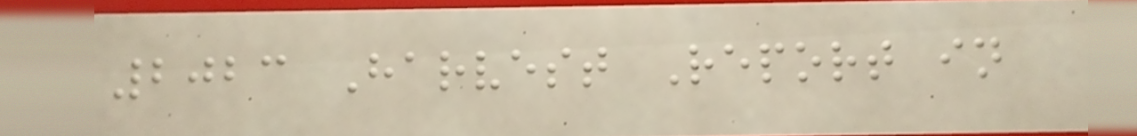2023 Harvest Report in
